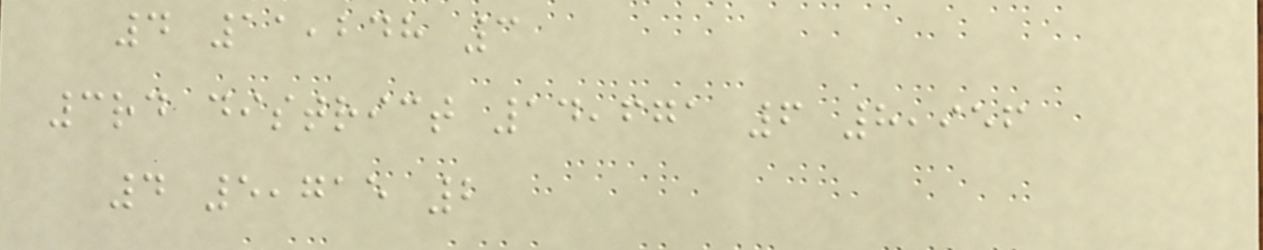4 11,248 3
3rd district 14,671 6 8,956
4 5,715 2
